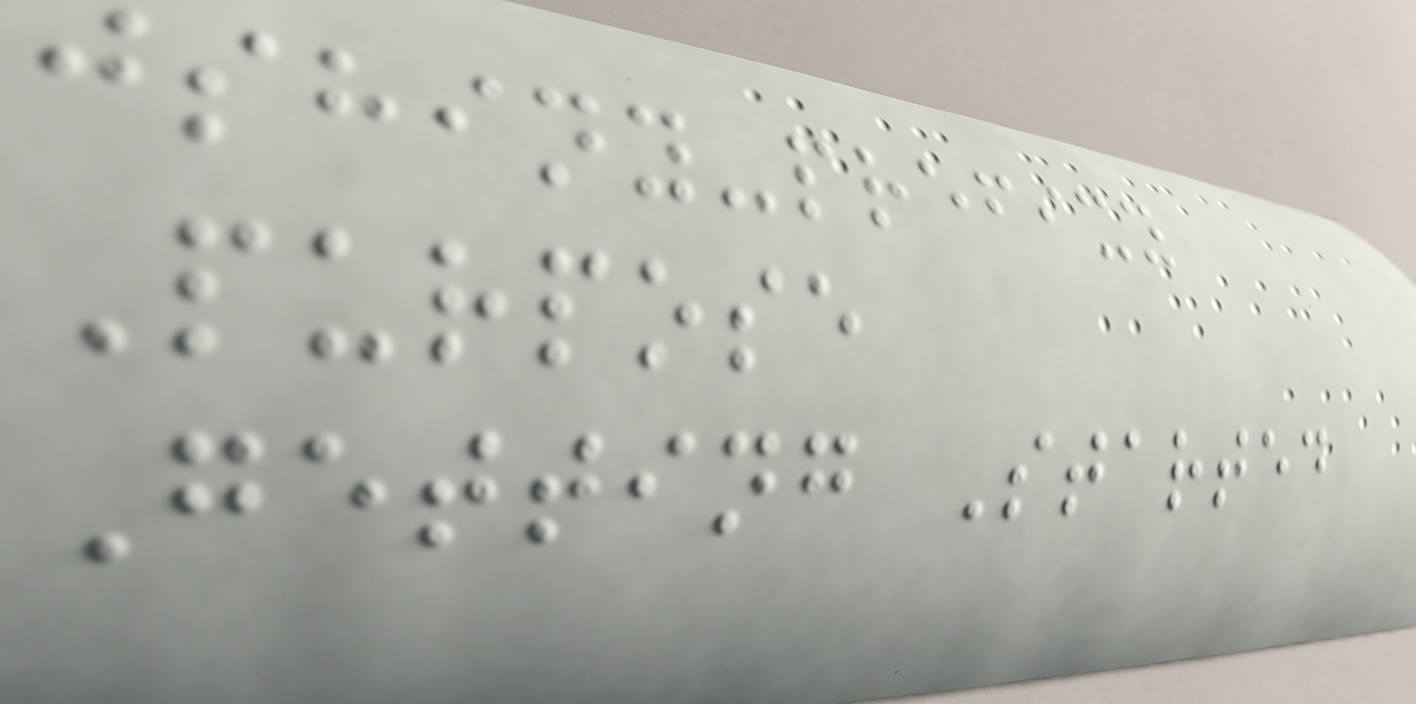jshiny-prefixy
Purpose
Getting Started
